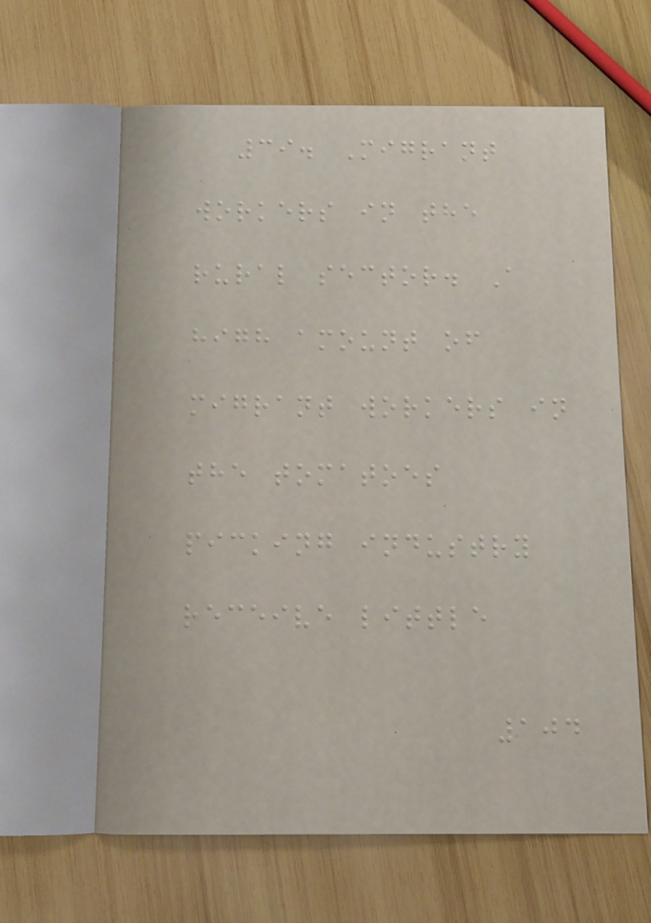39. Migrant
workers in the
rural sector. A
high amount of
migrant workers in
the tomatoes
picking industry
receive little
104
